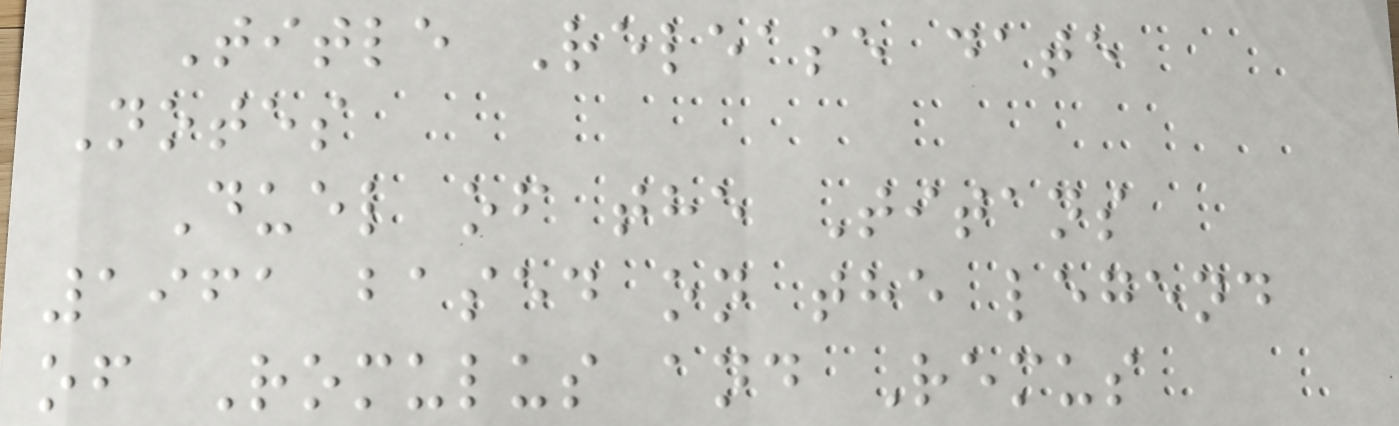Title Release date
Notes
Duel of the Titans
1961 based on the legend
of Romulus and Remus
